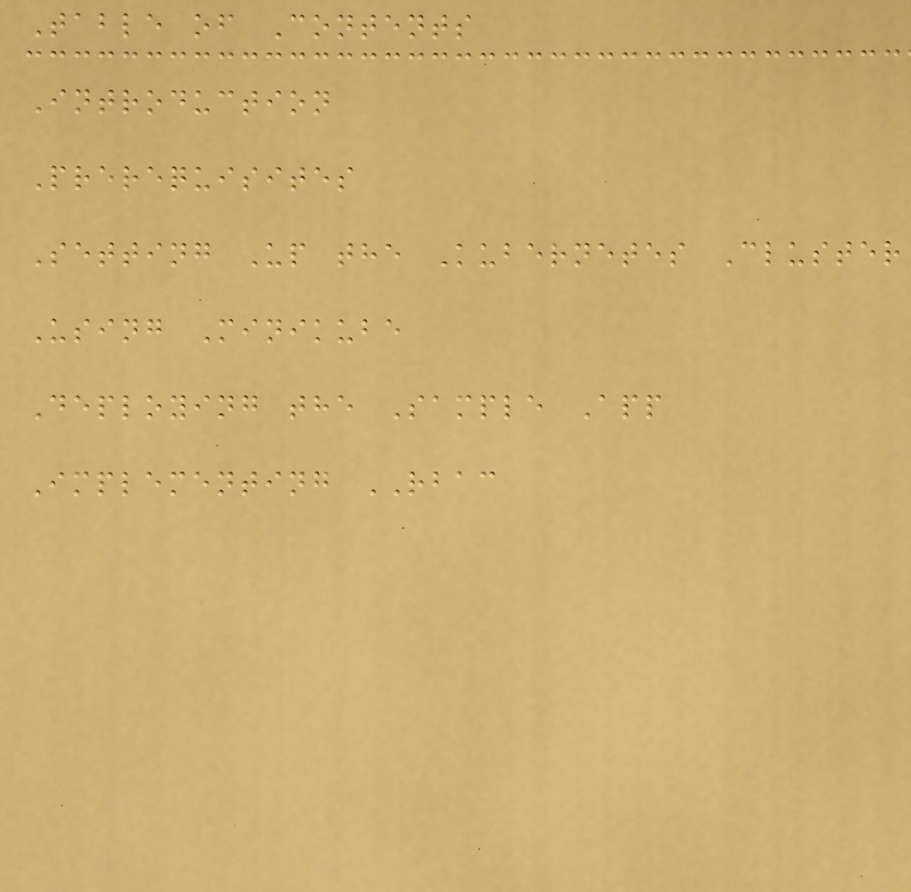Table of Contents
Introduction
Prerequisites
Setting Up the Kubernetes Cluster
Using Minikube
Deploying the Sample App
Implementing RBAC
